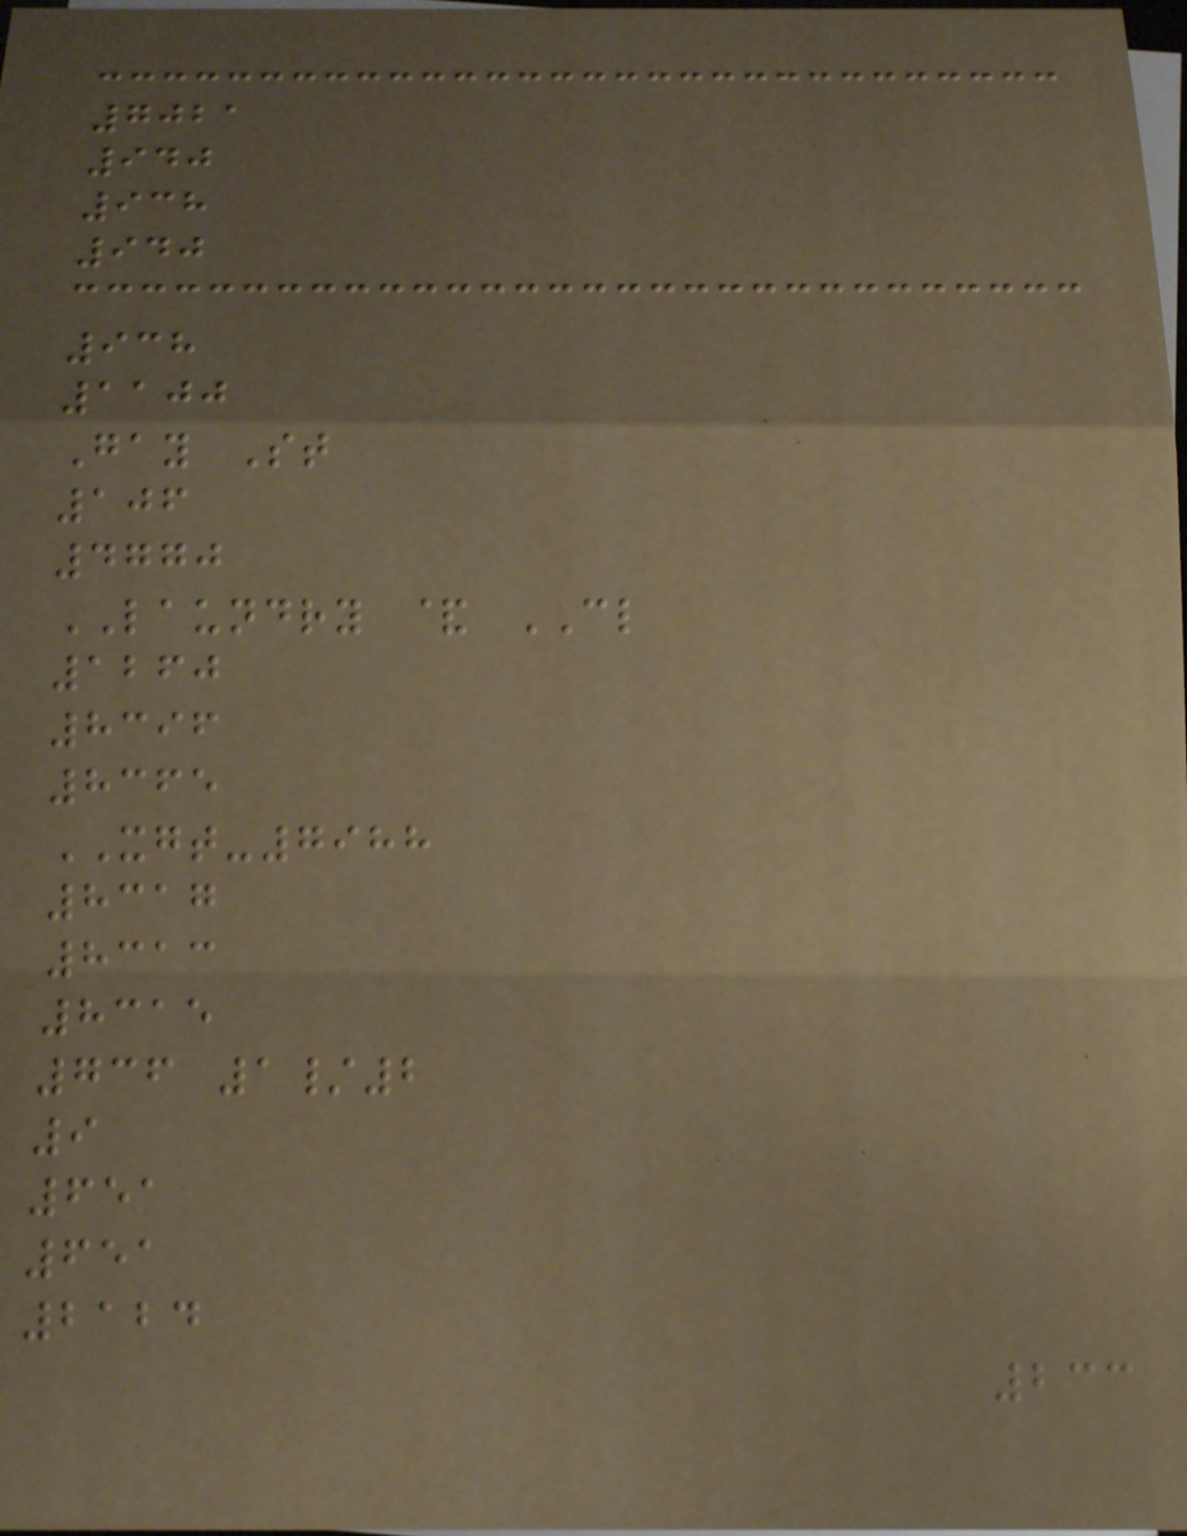7021
940
938
940
938
1100
Gay St
106
4770
LAUNDRY & CL
1260
8396
8365
XGT-7988
8317
8313
8315
736 1/2
9
651
651
2124
233
